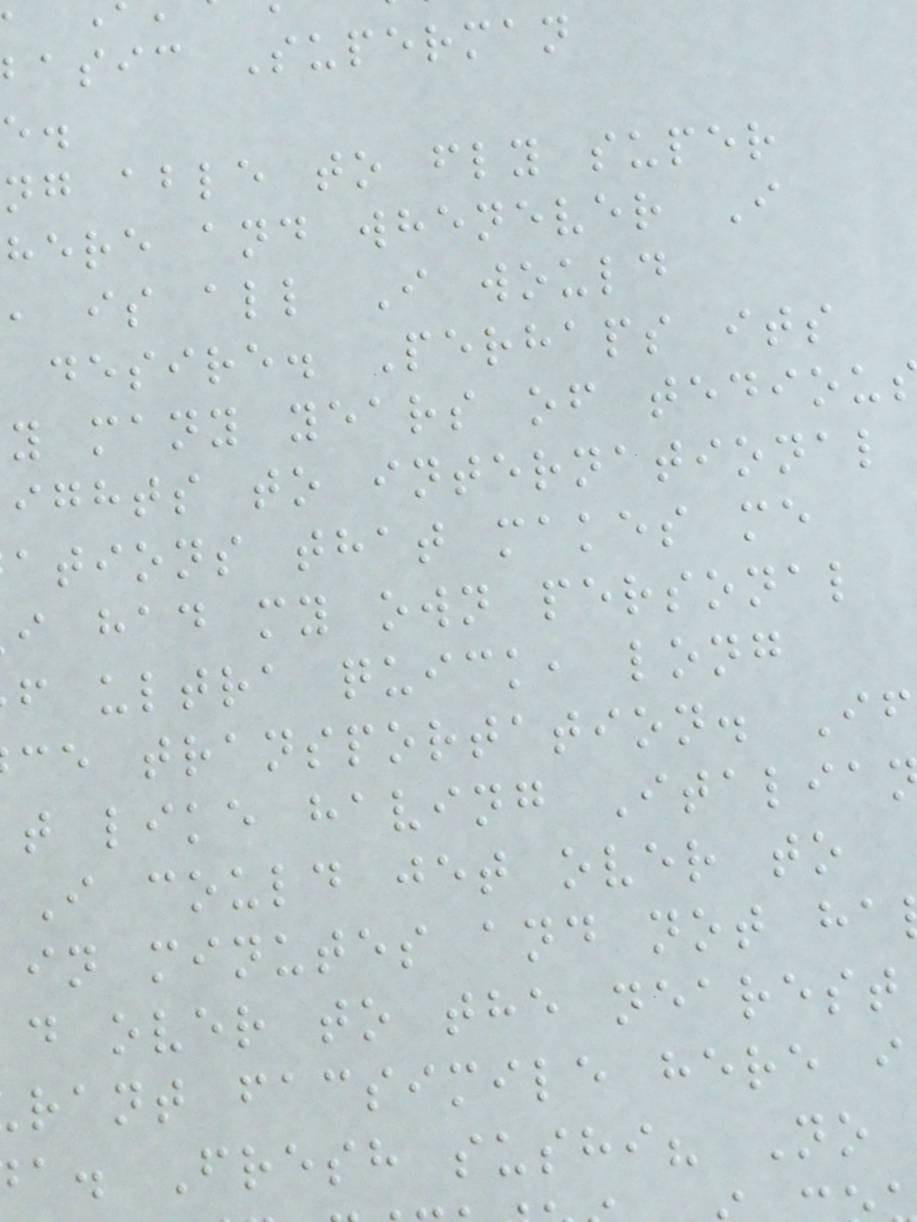basic Superman
ng able to fly super
here and whenever I
, is all I would
desire. Perhaps its
y many years of tediou
ights to international
ations that makes me
i had my own personal
f ultra quick, long
ce transportation. If
t like having Italia
I could jet over to
in minutes and not ha
d over to the nearest
rant facsimile here i
a. Fresh sushi? No
